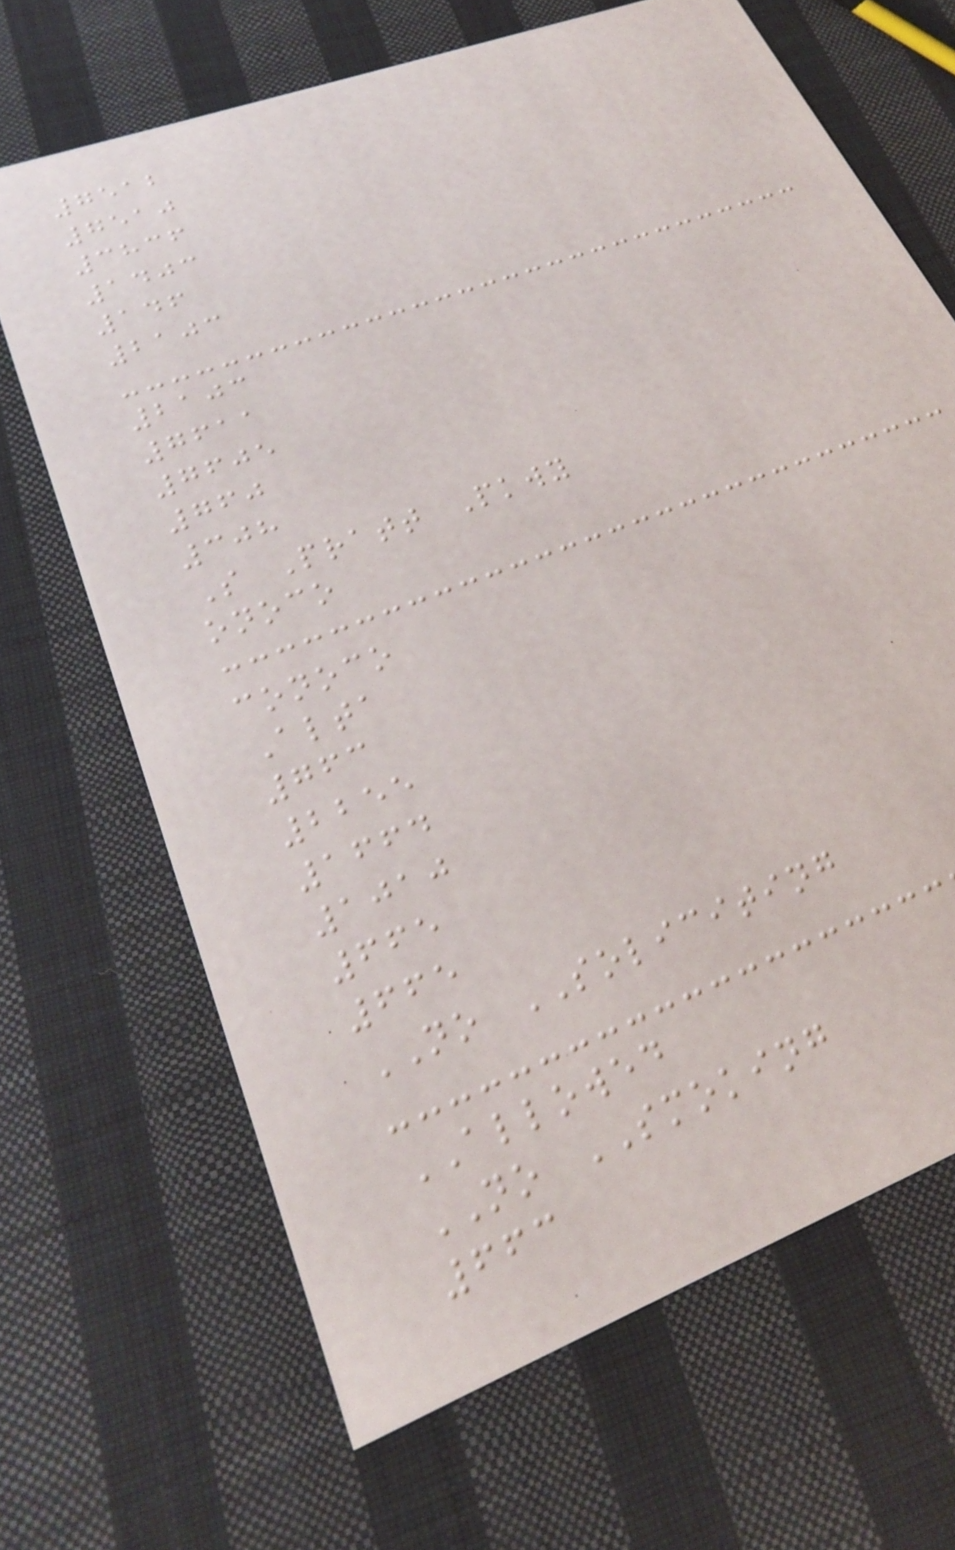7512
7510
3836
1403
146
2103
2103
7611
7605
760
308
S Pratt Pkwy
onoco
conoco
Alta
763
2255
1664
1010
665
665
NO SOLICITING
ALLOWED
NO SMOKING
663
